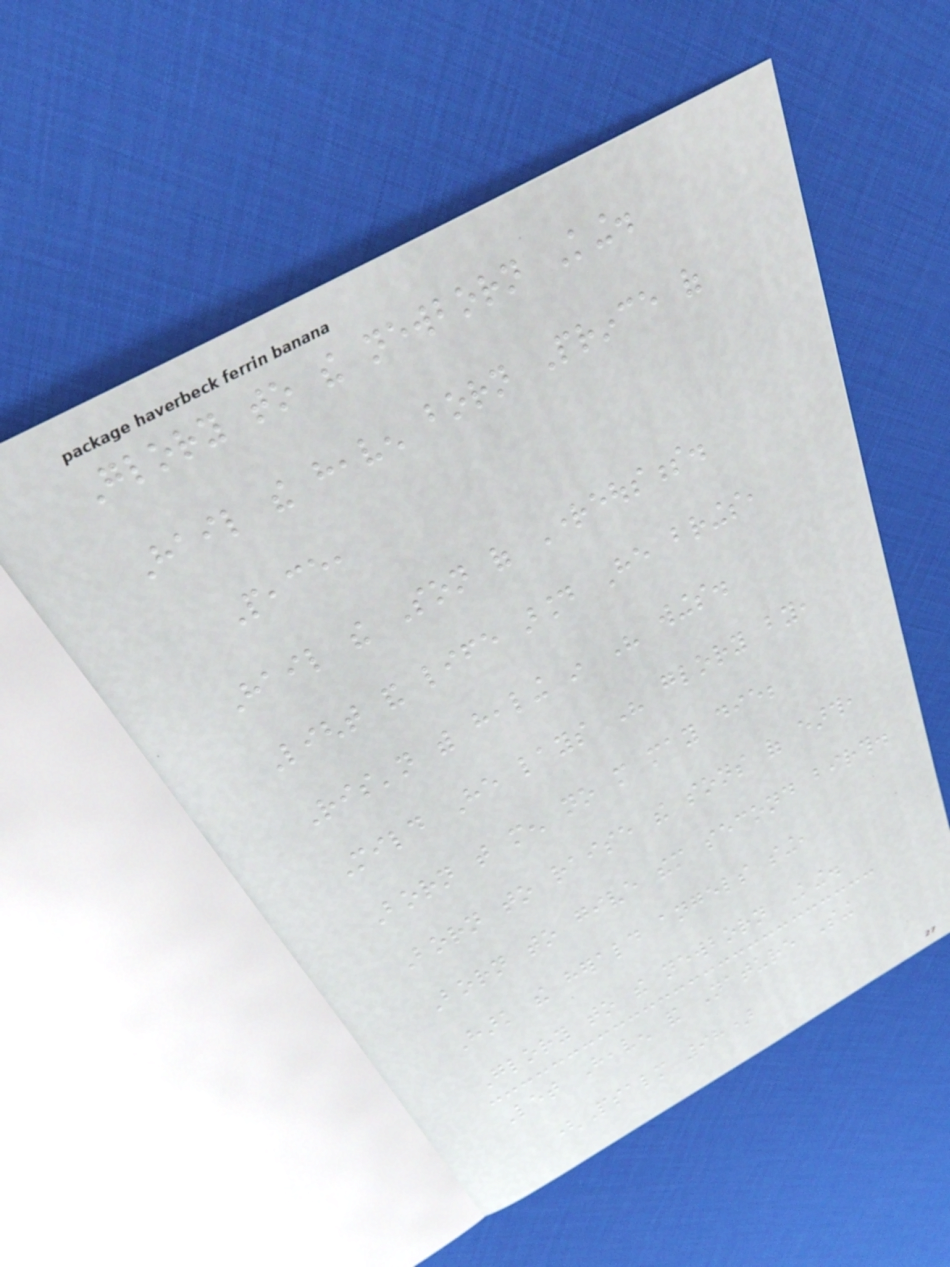Glory to the newborn King.
Hail the heaven born Prince of
Peace,
Hail the Son of Righteousness.
Light and life around He brings,
Ris'n with healing in His wings.
Mild He lays His glory by,
Born that men no more may die;
Born to raise the sons of earth,
Born to give them second birth.
Hark the herald angels sing,
Glory to the newborn King.
Let Heaven and Nature Sing
(Psalm 98)
